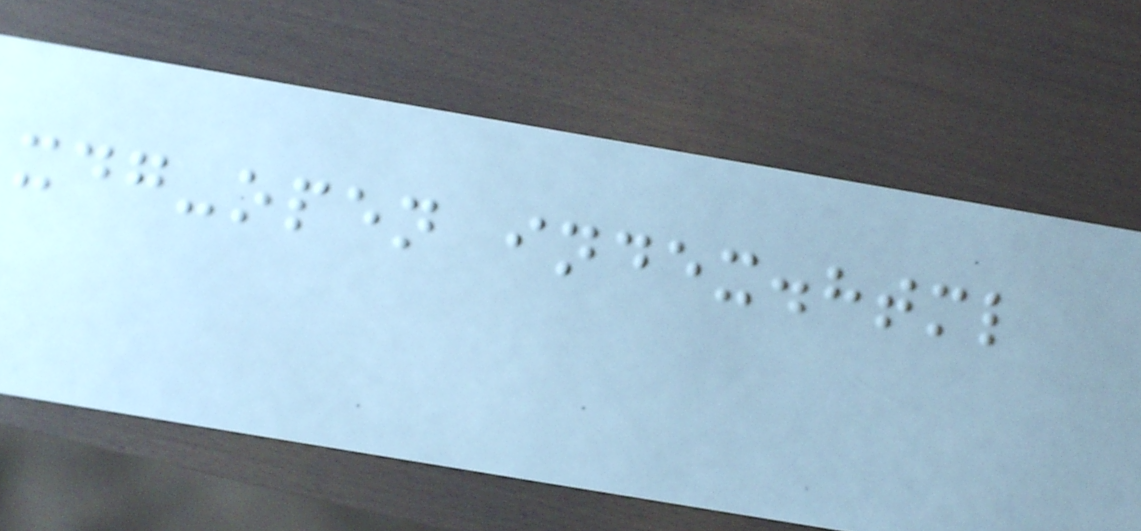xdg-open index.html
